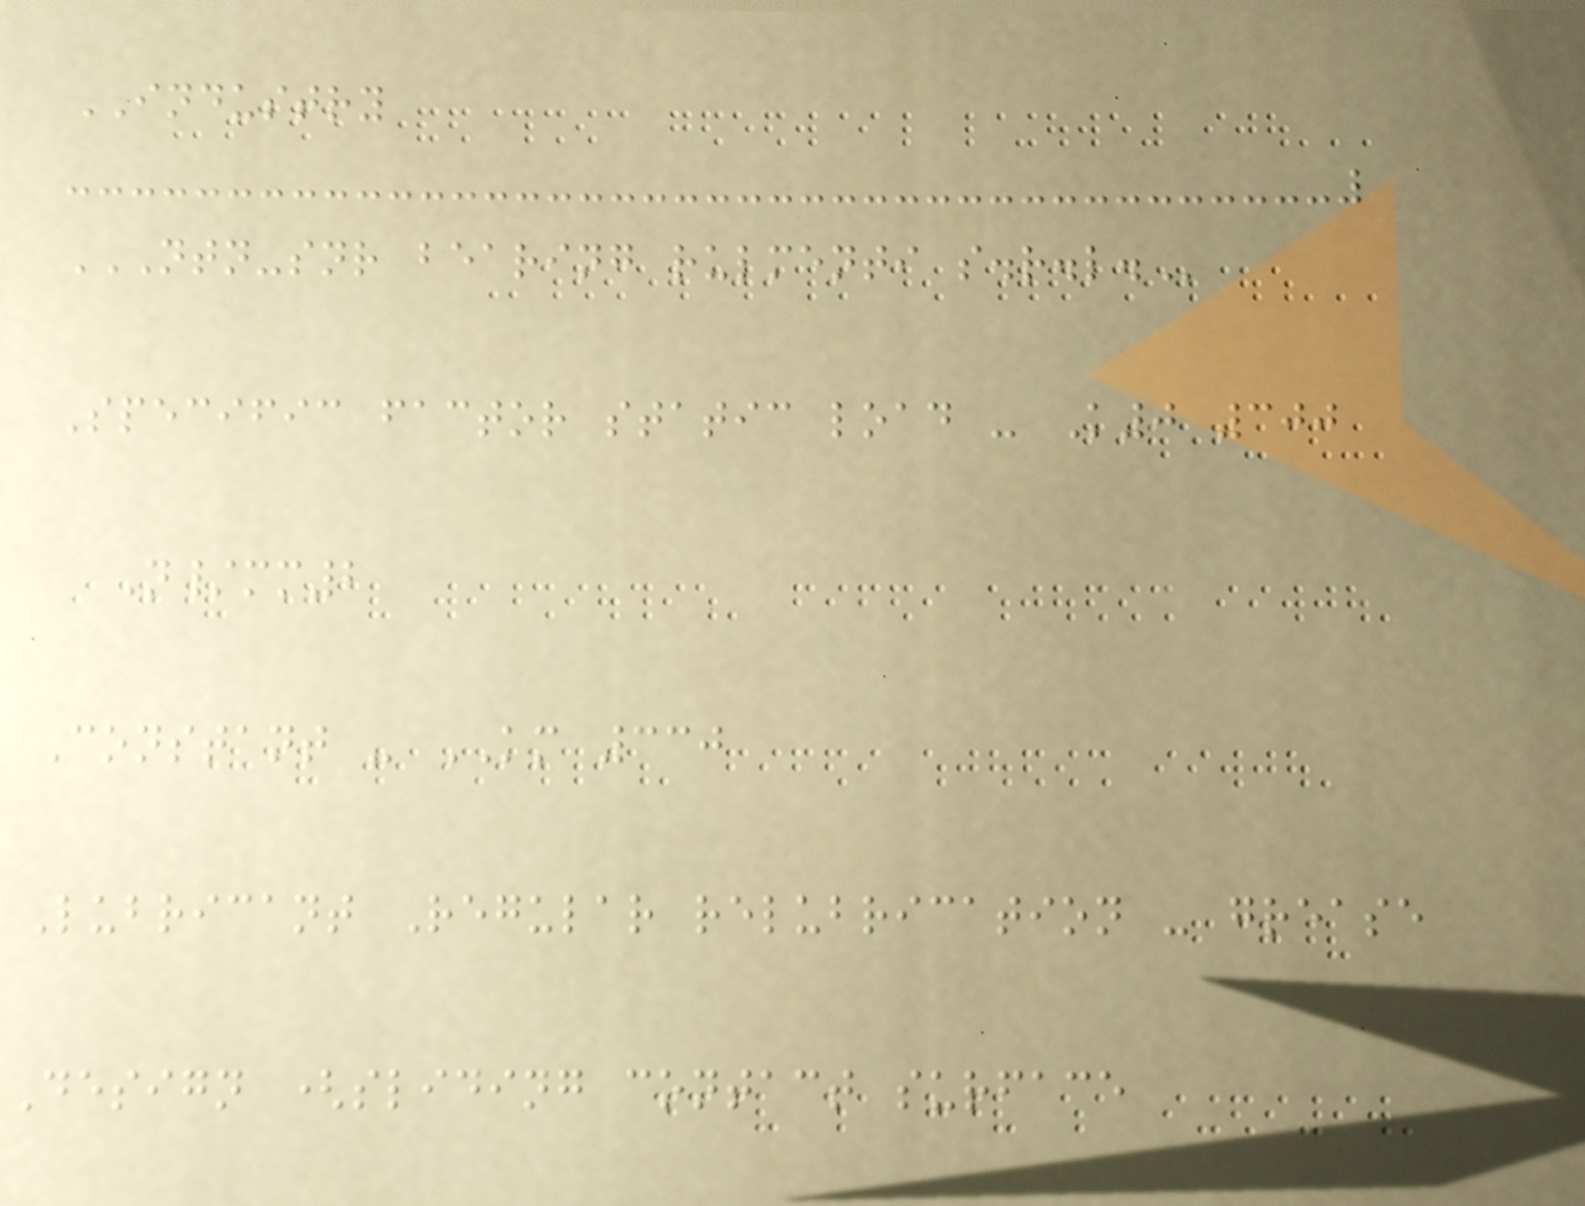INDUSTRY
NTN-SNR BEARING RULMENTI S.R.L.
Specific factor static load - K0 300
N/mm2
Constant - KM 330
Lubricant Regular relubrication - grease
Design (sliding contact surface
